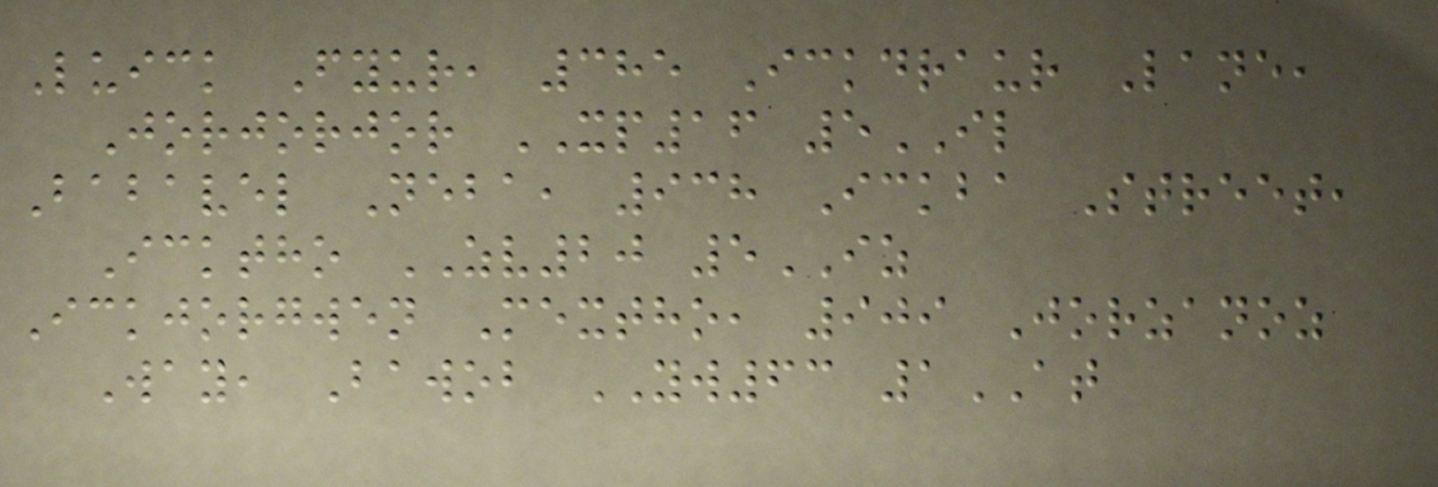Luick Fyur, 385 Ickdraur Lane,
Jorjorjor XP16 5IL
Babavel Neba, 938 Ickba Street,
Icktho ZV20 5IZ
Ickjorgwen Mextho, 909 Jorzanoz
Way, Bawob YW63 1AT
